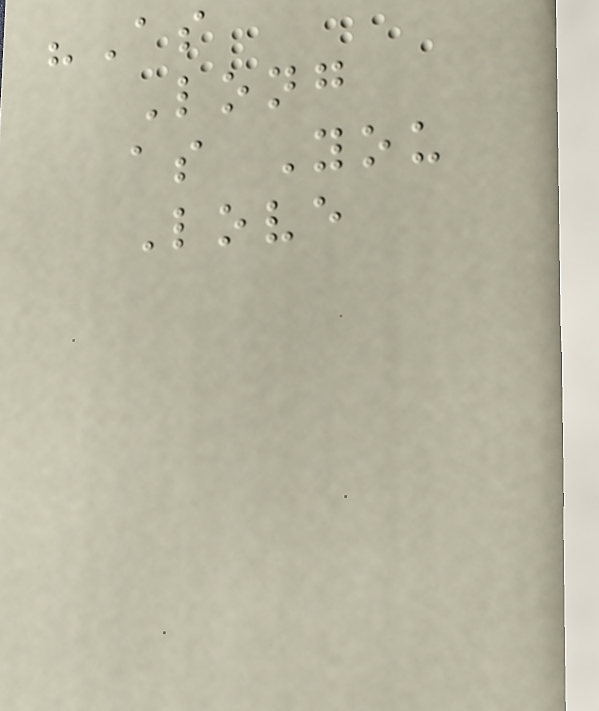"As
Long
as You
Love
